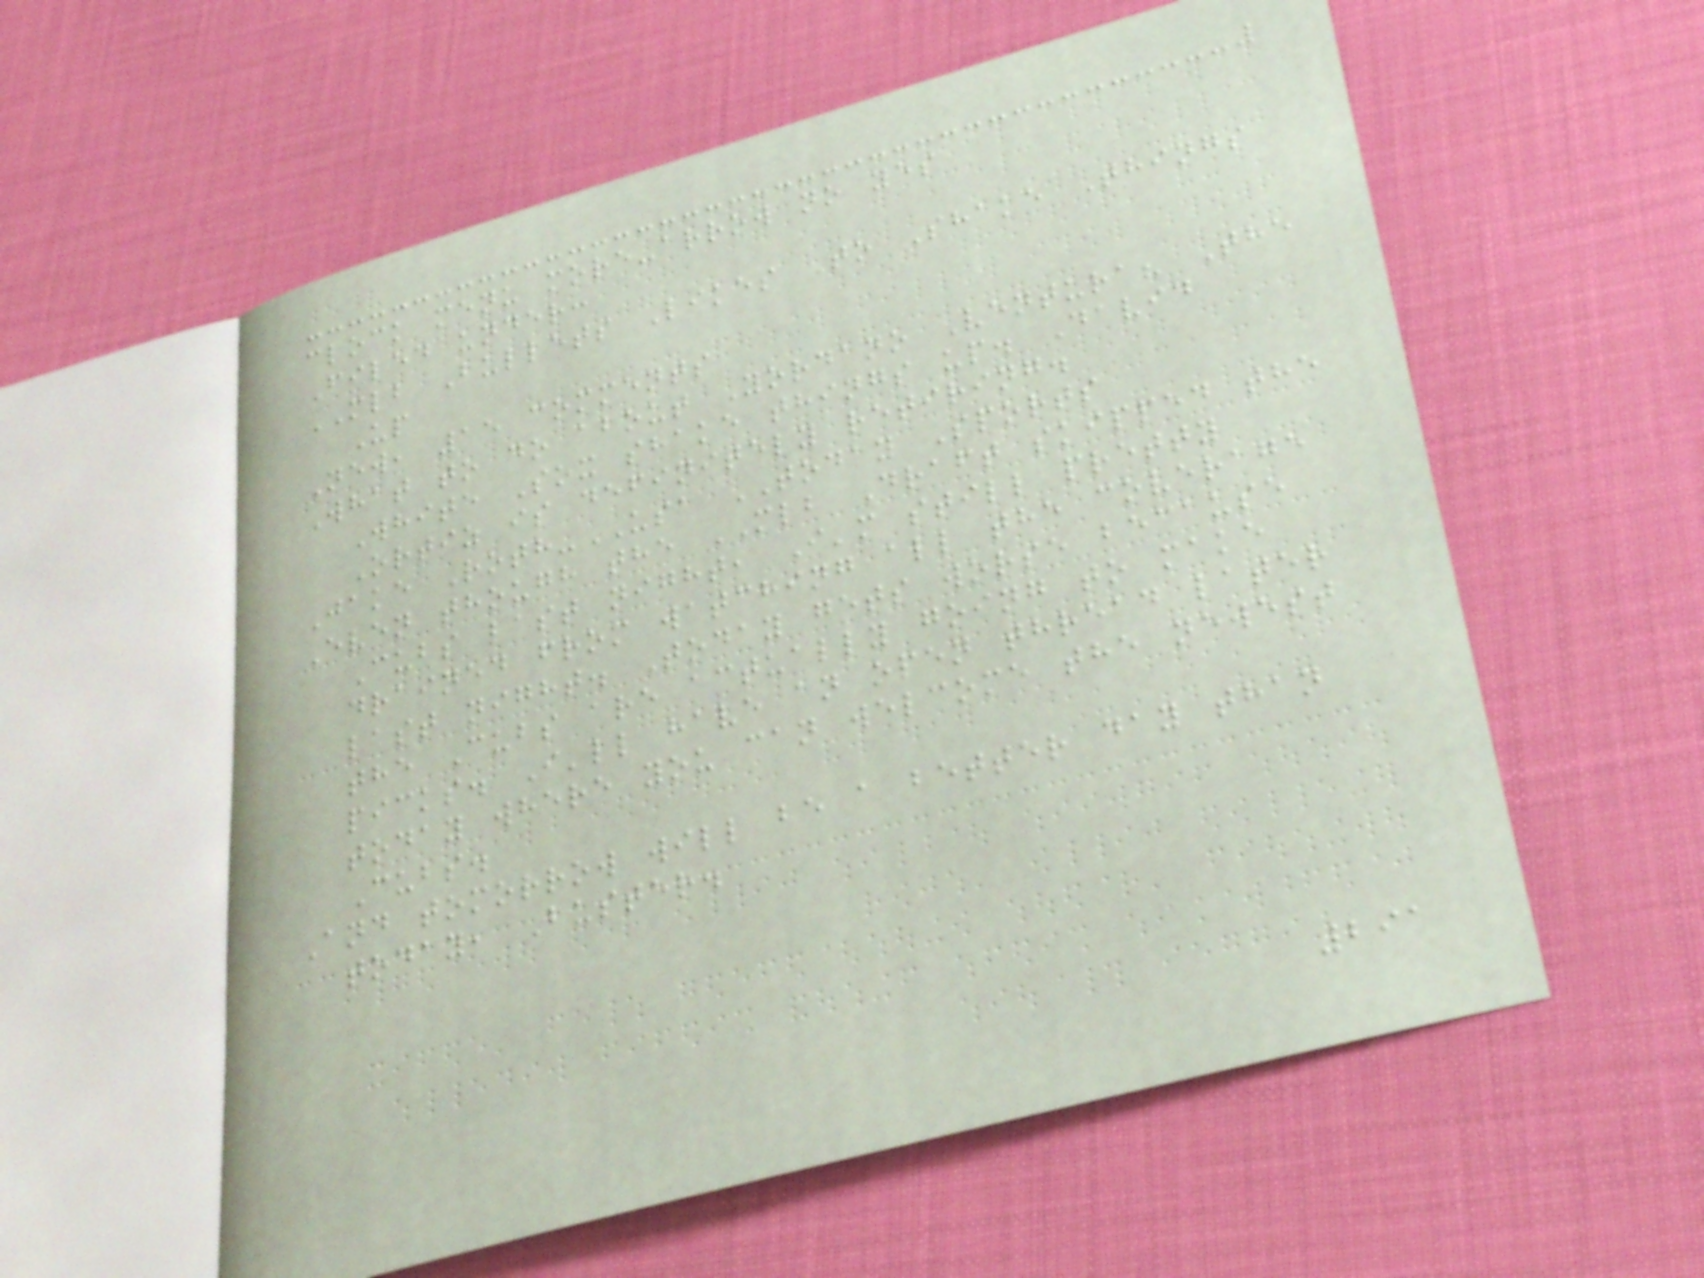clock menu more-arrow no yes
Filed under:
MLB Bullets Likes To Shake Things
Up
New, 15 comments
What to do about Yordano Ventura? The
White Sox shake things up. David
Ortiz is definitely retiring.
Jake Roth-USA TODAY Sports
Even though the MLB Draft skipped the
Cubs last night, I'm still pretty
drained from watching all the coverage
last night. Today gets worse because
the Cubs are actually going to make
picks. I'll have an open thread later
today where you can welcome the newest
Cubs.
And tomorrow will be a better day than
today, Buster.
291
